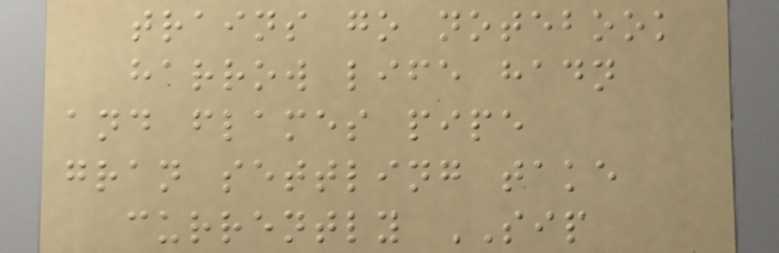trains go notebook
harrow life hadn
and flames pipe
gran settling take
currently SIP
